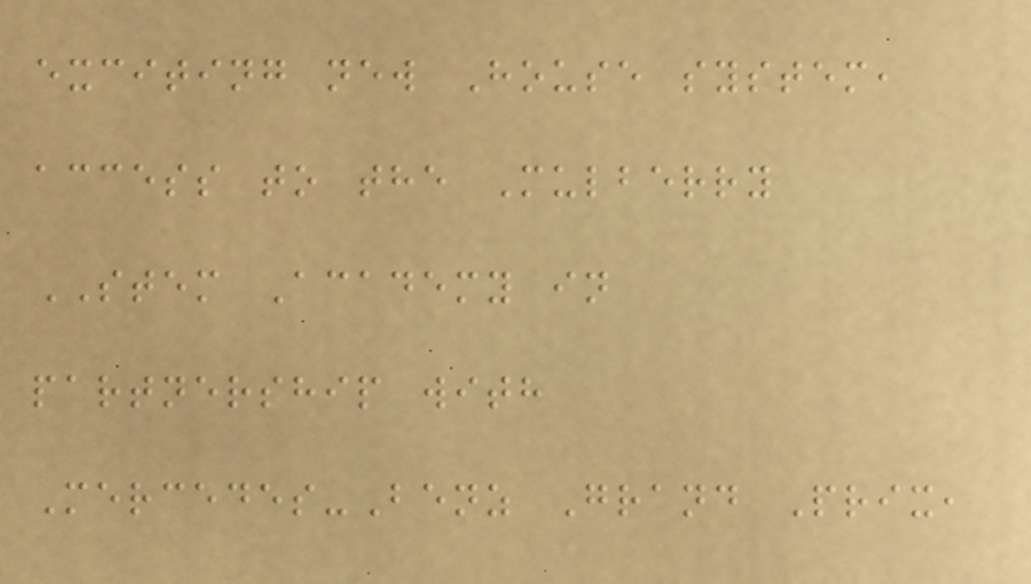exciting new House system,
access to the Mulberry
STEM Academy in
partnership with
Mercedes-Benz Grand Prix,
